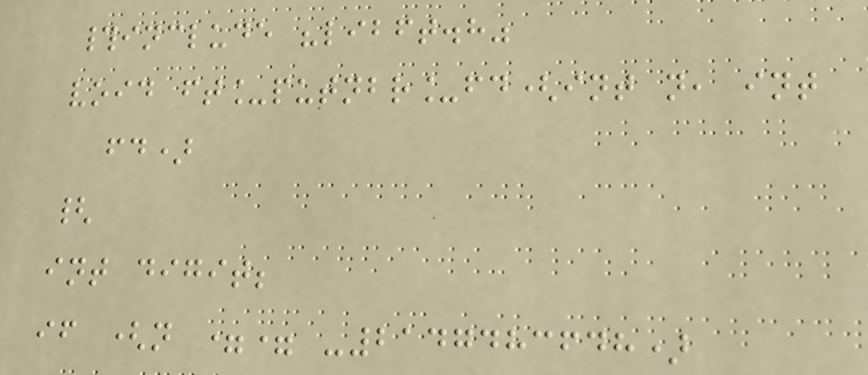#include "libft.h"
void ft_putnbr_fd(int n, int
fd)
{
int digit;
if (n == -2147483648)
